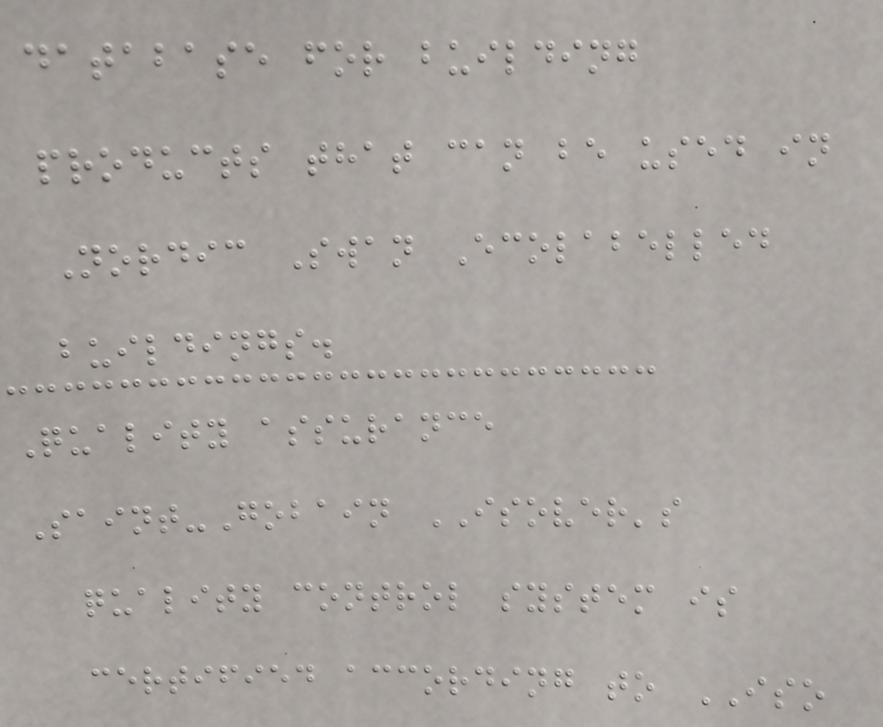database for building
products that can be used in
Nordic Swan Ecolabelled
buildings.
Quality assurance
Saint-Gobain ISOVER's
quality control system is
certified according to ISO
